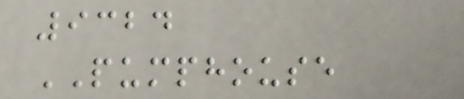9324
PUMPHOUSE
